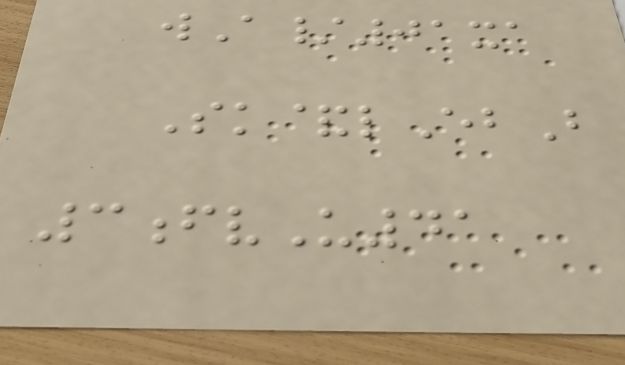wA/01xa
Sk&lEbB
3fvU41
